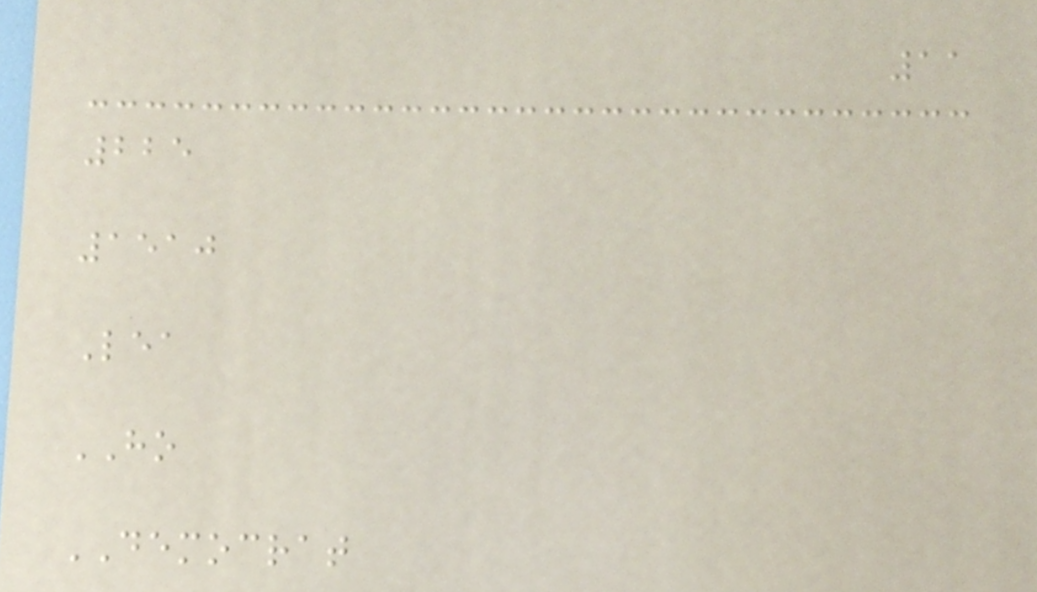11
225
1510
Lea
HO
DEMOCRAT
